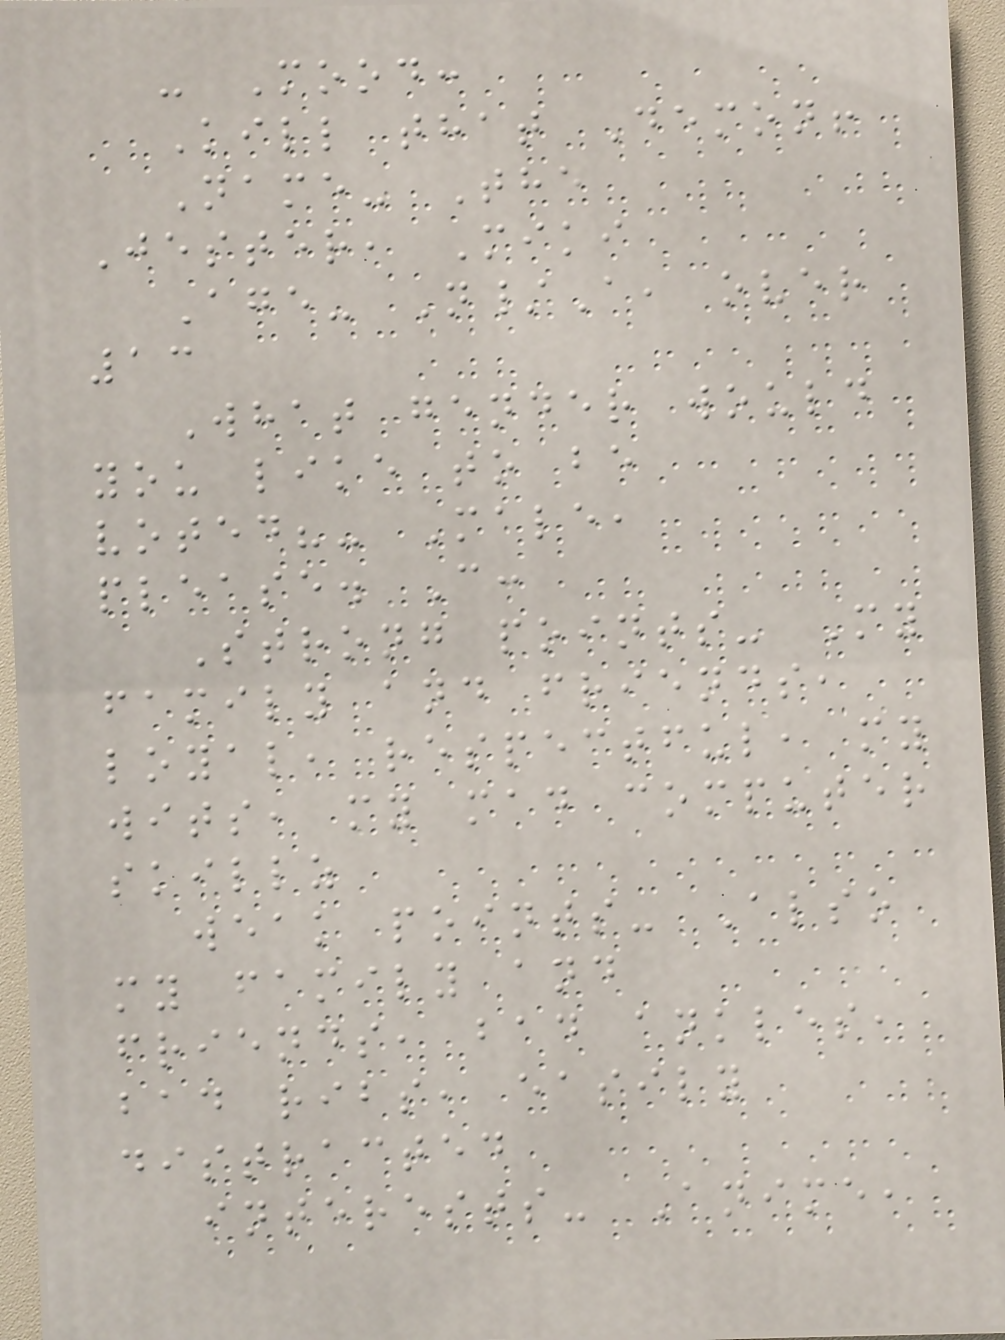- Mood:
Kill that Demon!
Name- The
Jester, Miki
Age- N/A, over
13
What gender would
you like to be
voted?- Male,
please. C:
Strong points- My
family and friends,
loyal, respectful, my
wits, my mad computer
skillz
weak points- Also
my family and
friends, bad ankles,
bad ribs, easily
distracted
interests- Anime,
